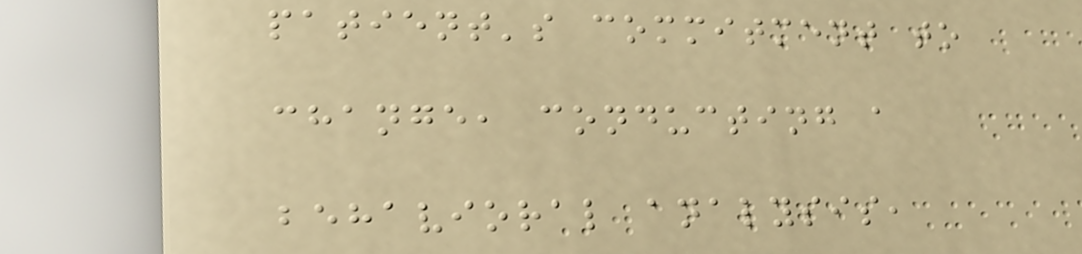patient's commitment to
change, conducting a
behavioral analysis,
